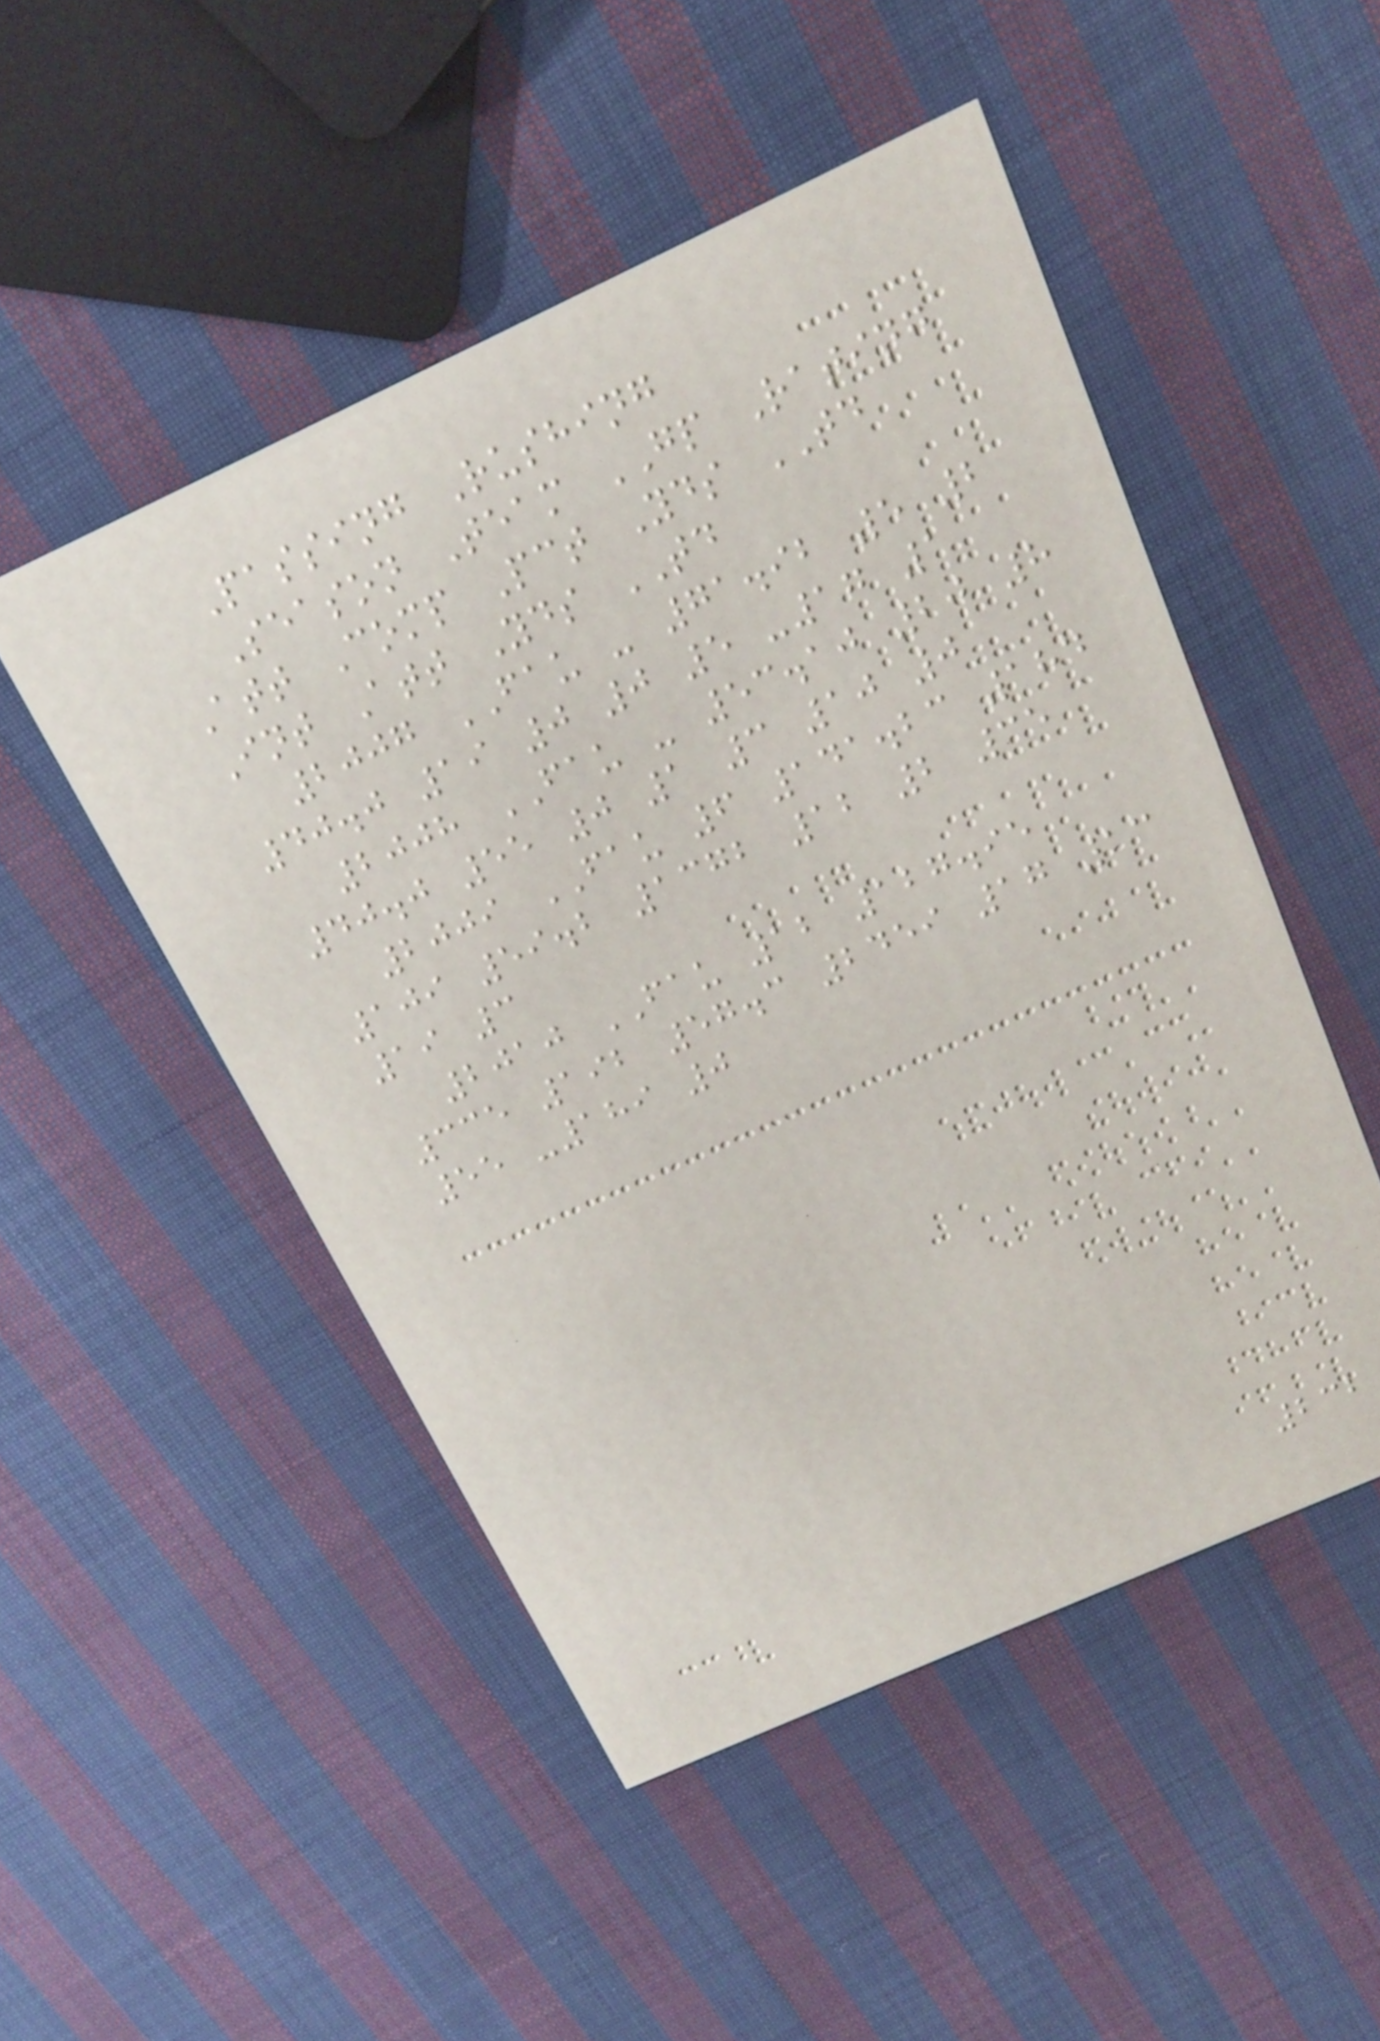Passing Rushing
Season Team GP Rating
Att Comp Pct Yds TD
Int Att Yds TD
2007 FAU - 71.92 5 2
40.0 19 0 0 5 -17 1
2008 FAU - 53.10 20 8
40.0 55 0 1 3 10 0
2009 FAU 6 141.23 184
109 59.2 1372 12 2 35
19 3
2010 FAU 12 127.95
335 192 57.3 2459 17 13
55 -189 0
232
